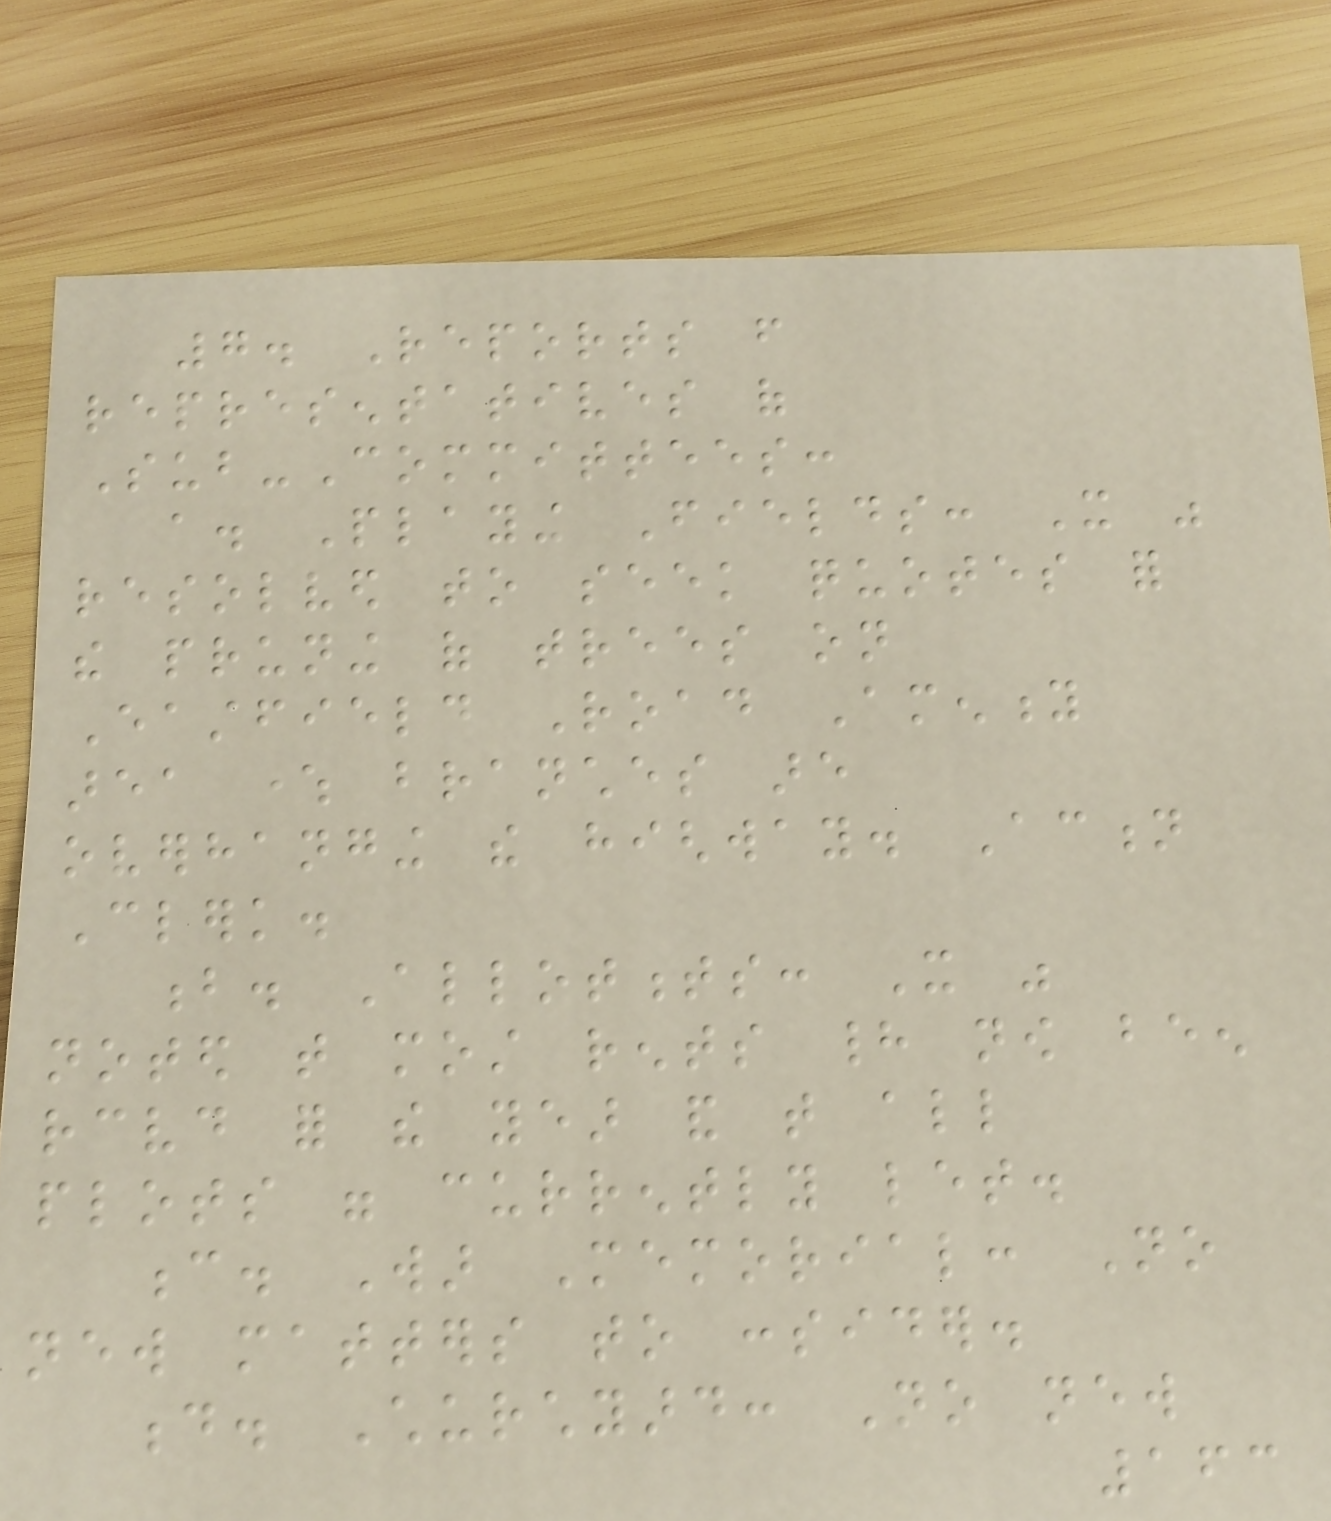7. Reports from
representatives of
Sub-Committees:
a. Playing Fields: It was
resolved to seek quotes for
the pruning of trees on
Eastfield Road Amenity
area where branches are
overhanging the highway. Action
Clerk.
b. Allotments: It was
noted that most rents had now been
received for the year and that all
plots were currently let.
c. War Memorial: No
new matters to consider.
d. Churchyard: No new
163
